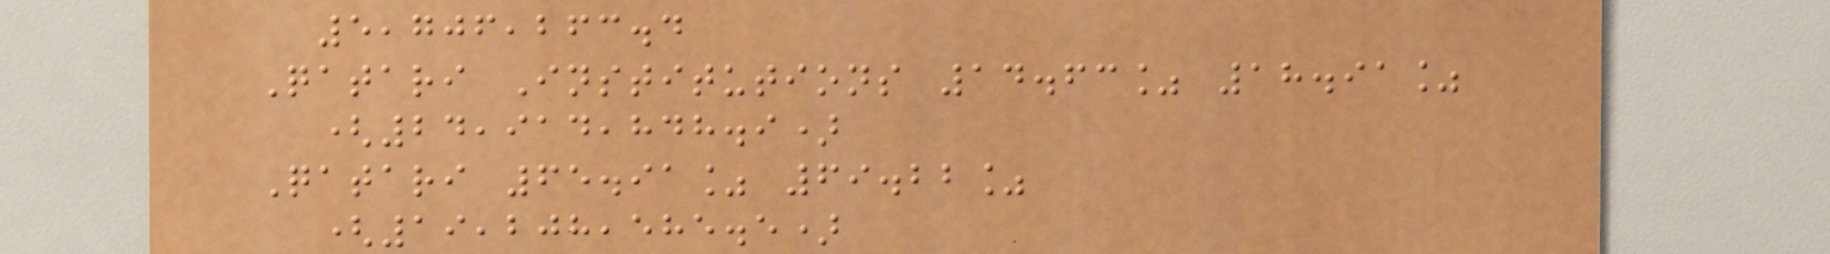5,706,263.4
Qatari Institutions 14.63% 18.91%
(24,914,848.9)
Qatari 65.91% 69.22%
(19,208,585.5)
